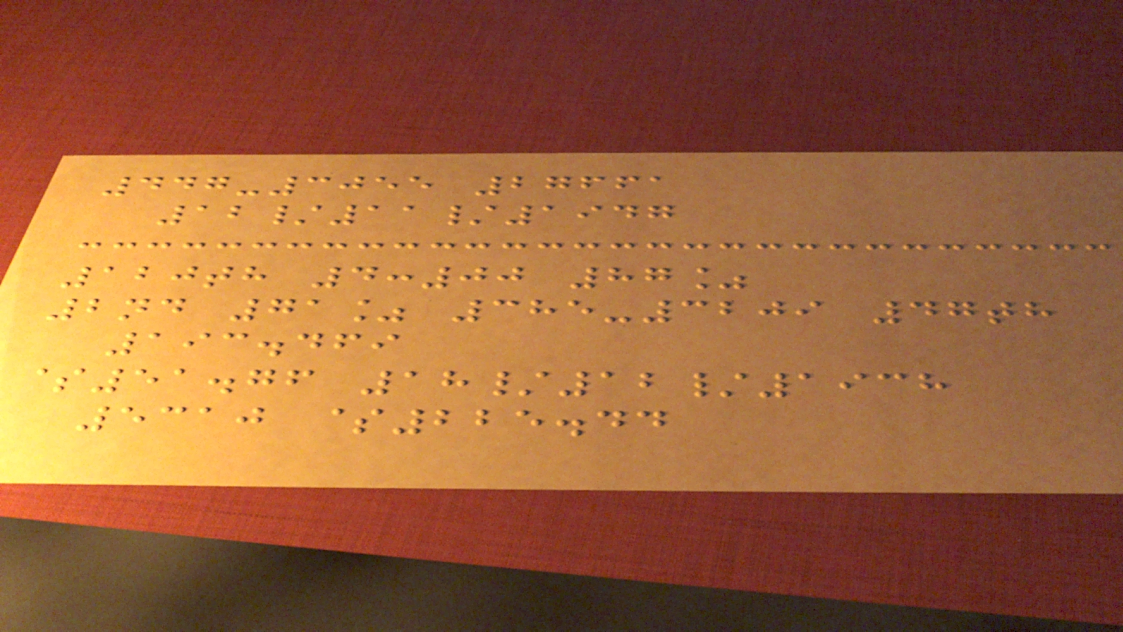447-3055 27661
12/11/1947
120th 4:00 87%
2nd 71% 385-3209 47th
193.469
$51.76 18/12/1938
5310 $225.44
